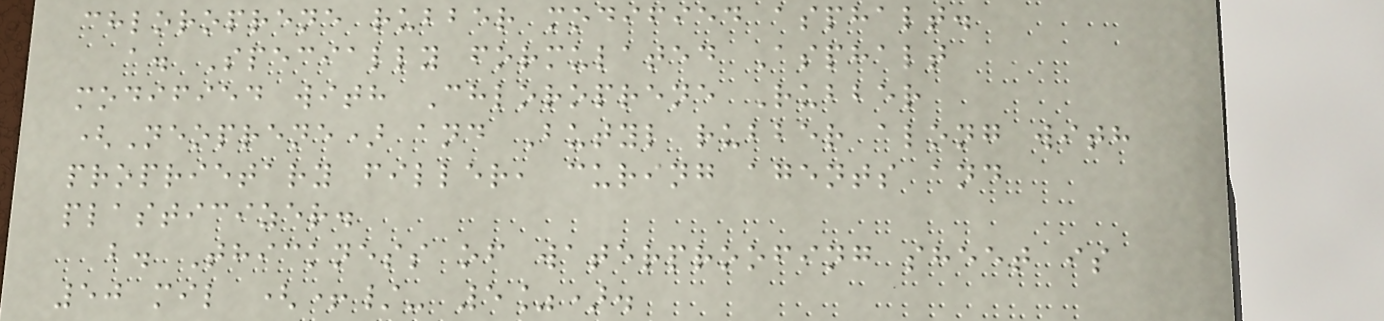chloroprene rubber modified asphalt.
a. Specially formulated Asphalt
modified with Chloroprene Rubber
(Neoprene) and Butyl rubber along with
proprietary filler, curing agents and
plasticizer.
b. Thickness of waterproofing sheet is
50 mil (+/- 5%).
